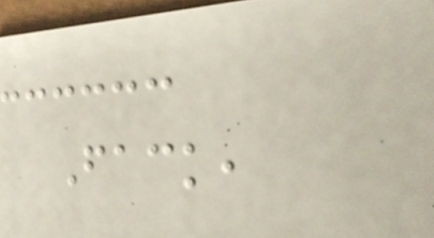Fack,
